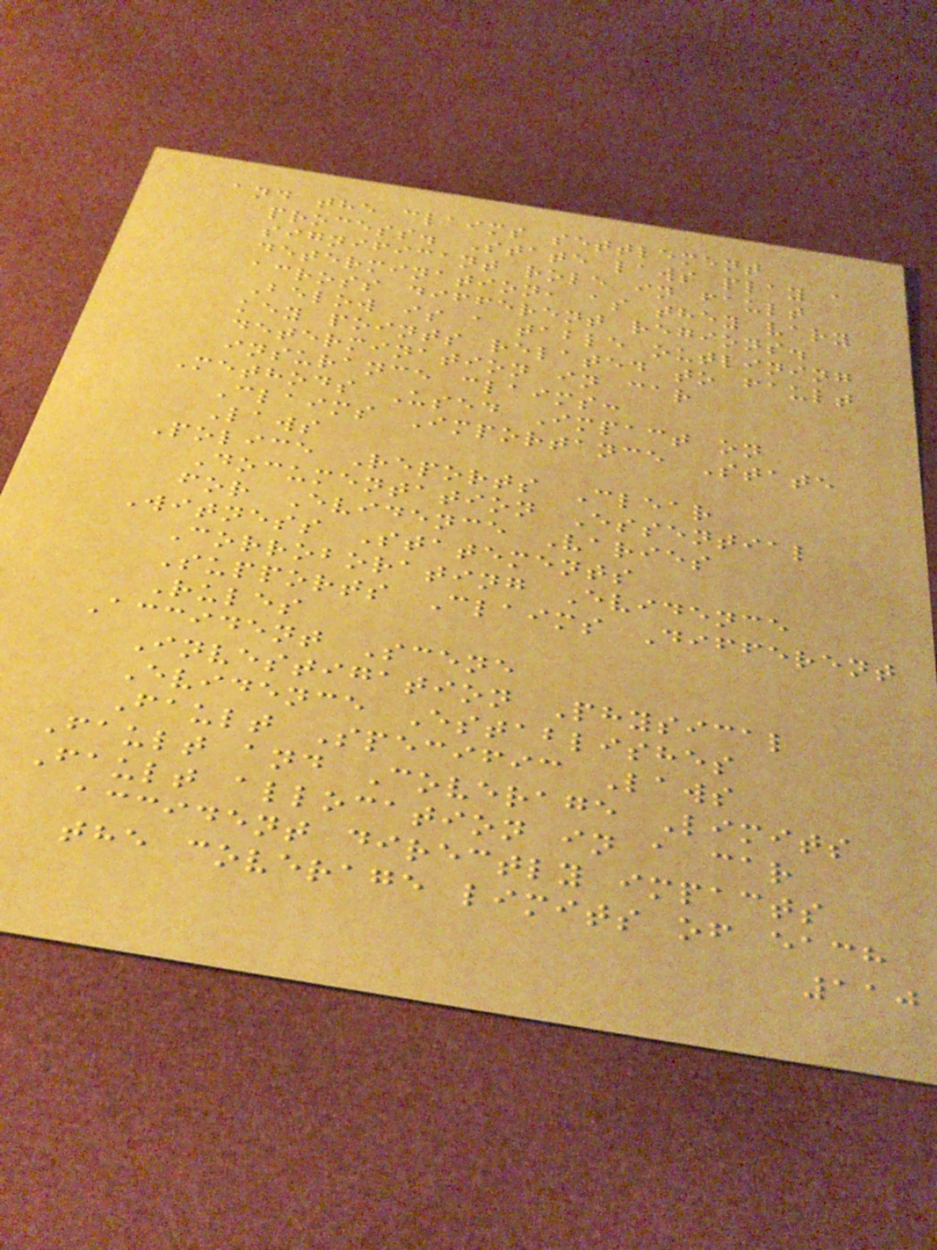and the claims settlement
process. State laws play a
significant role in fault
determination, as they vary
across different regions.
Below is a table outlining
key points related to fault
determination in car
insurance claims:
Methods Used Impact on
Claims Importance State
Laws
Police Reports Clear
Documentation Essential
for Evidence Varies
Witness Statements
Corroborating Evidence
Supports Claims Different
Rules
Accident Scene
Investigation Physical
Evidence Establishes
Fault Specific Laws
Fault and Coverage Limits
Fault allocation in a car
accident directly impacts
the coverage limits of each
110
